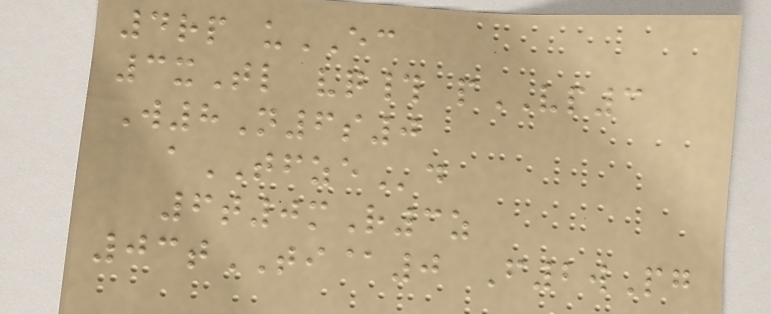4rp uEC
3xTl vq# pVP3
W8N6s0
aTFZEd
6t0mR3z
03tTI@0 F2wPg
